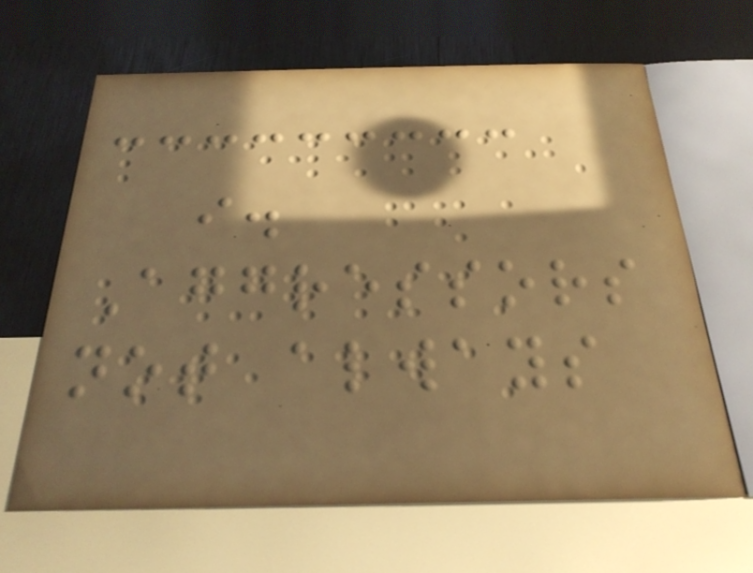i.
Aggressors
not always
